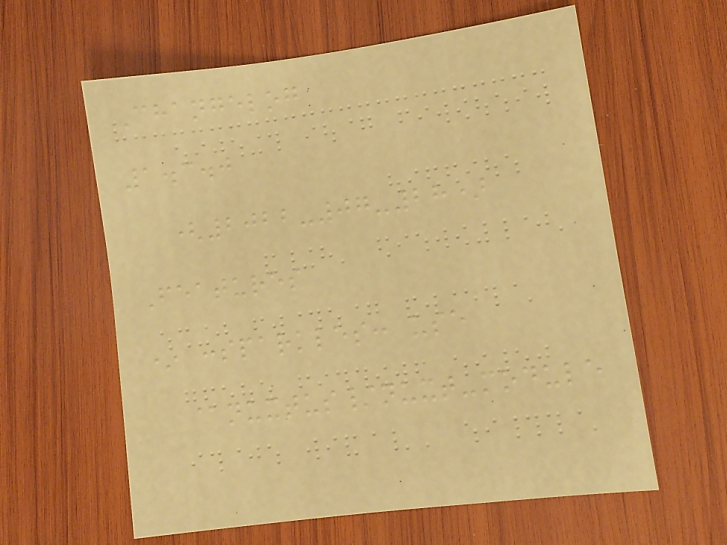Changelog
1.3.0
(2022-07-28)
Features
* :sparkles: use
@nuxtus/nuxt-module
